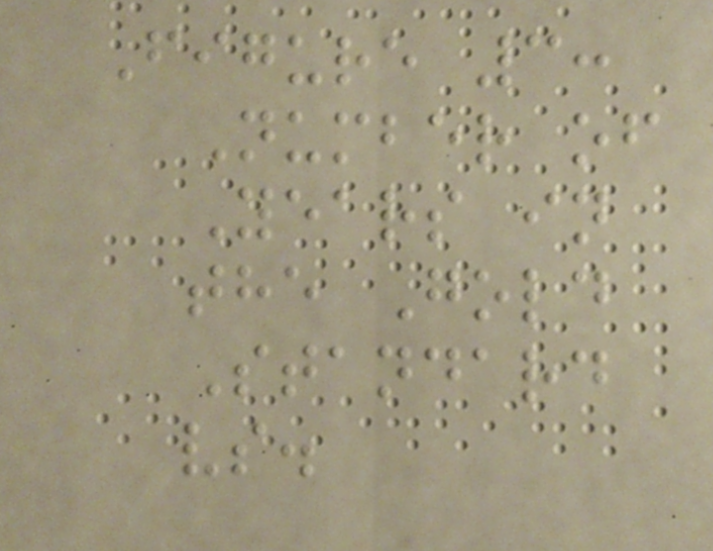Figure 3:
Number of
Years in
the Gold
Standard
vs.
